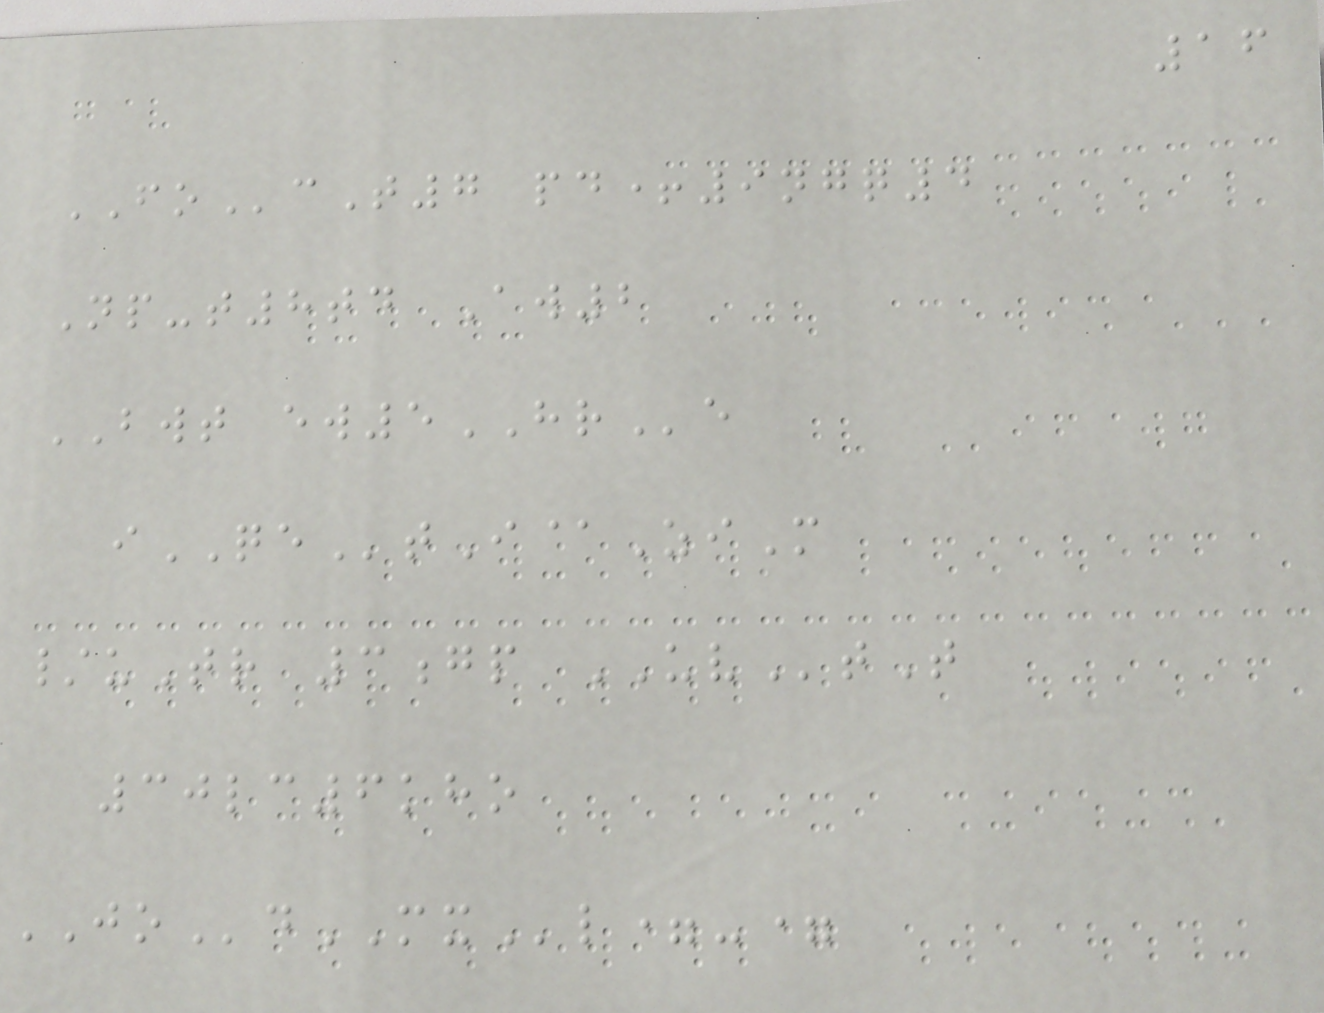16
FOcT7 pd+9ngq4
Np-t8td Aw2
BWT ew5HRe
iQEtI@ZiM
/uTr 3gp UVtT
30lc6kho
JOdMXl=-=
